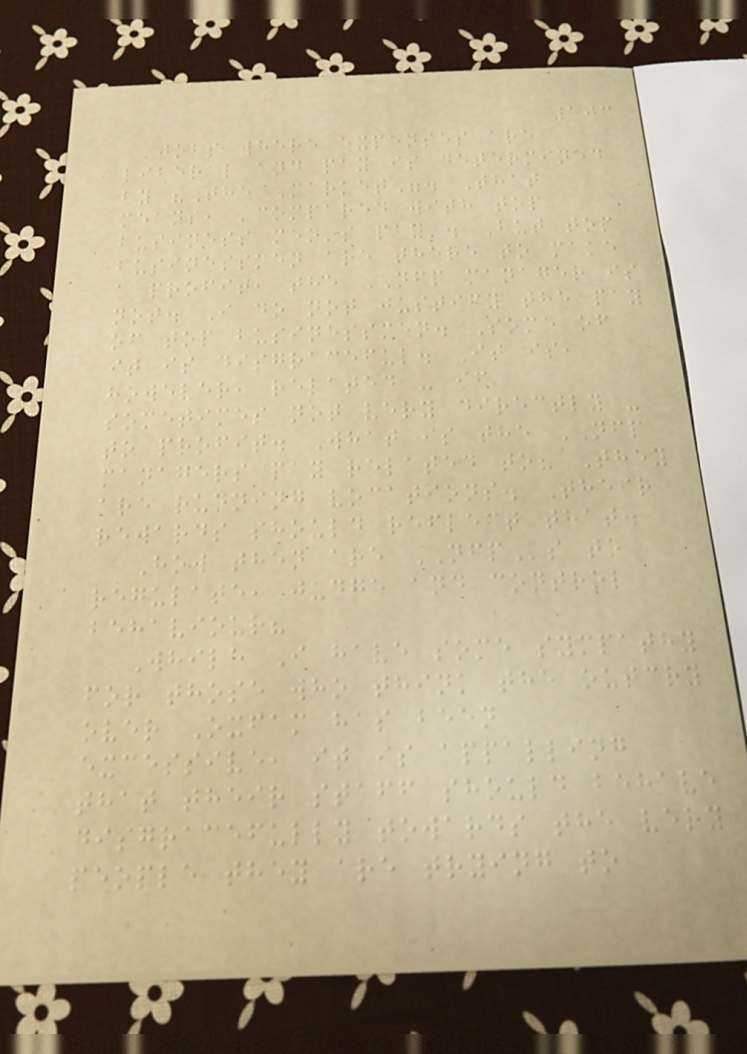103
jobs where expenses are
liberal and pay is determined
by "The Market". That
means, 'compared with top
business men's pay'. But top
businessmen are there to make
a profit, the NFP manager is
not. I do not justify the pay
of top businessmen. Some of
it is disgraceful. It is,
however, related - if
sometimes not very directly -
to profit. What is the NFP
managers pay related to? They
are running vocations. Their
rewards should reflect that.
How then are NFPs to
regulate, judge and control
behaviour?
While I have some sympathy
for those who think the outcry
over Oxfam has been
excessive, it is appalling
that their staff should behave
disgracefully towards the very
people they are trying to
